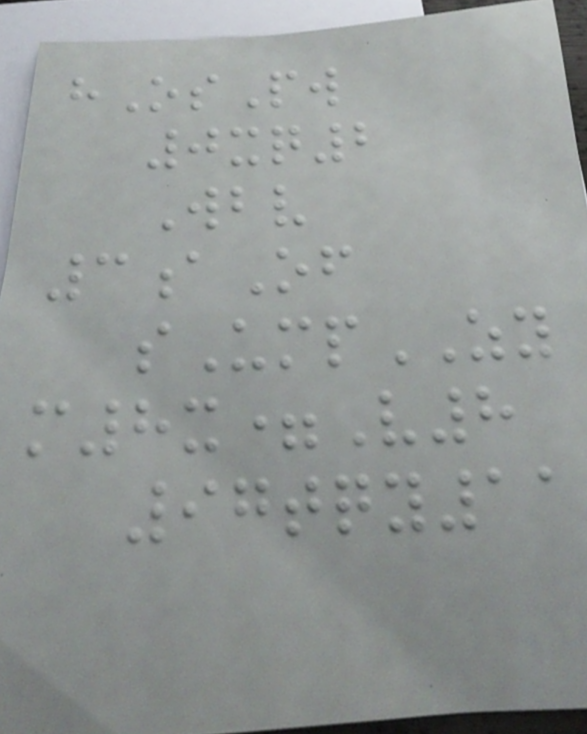hOsPw
0xq2
Wbv
3aOf
sUmpZY
m8x=V8
97tqy11
